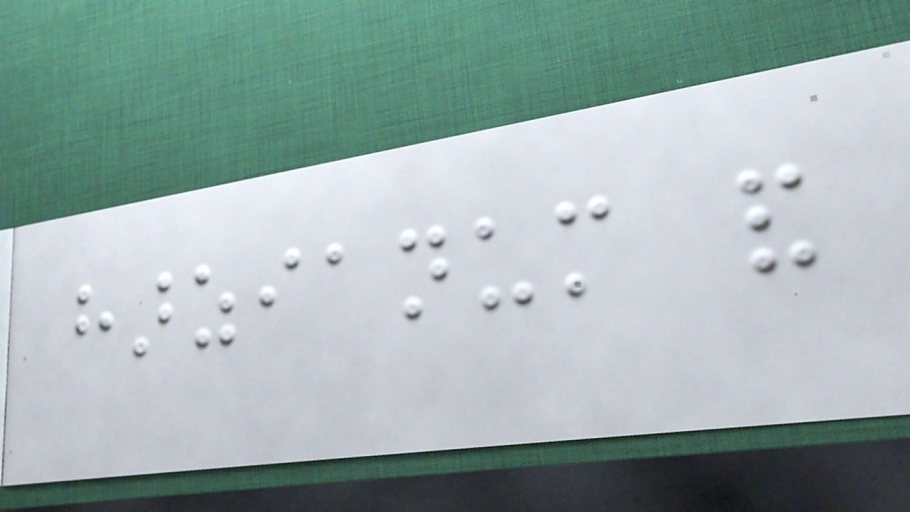harzianum and
